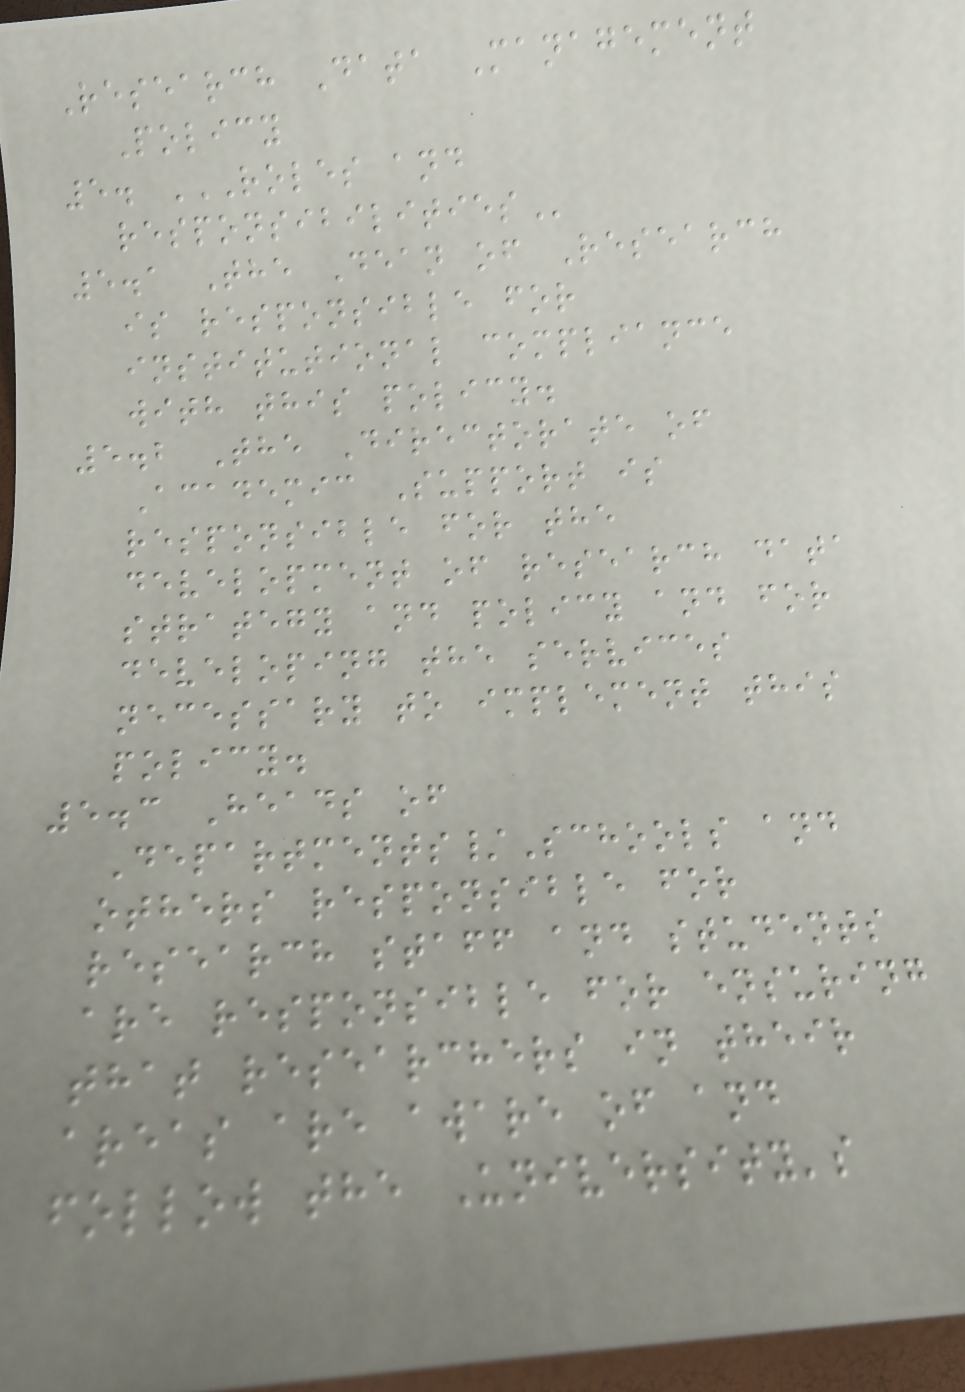Research Data Management
Policy
5. ROLES AND
RESPONSIBILITIES
5.1 The Dean of Research
is responsible for
institutional compliance
with this policy.
5.2 The Directorate of
Academic Support is
responsible for the
development of research data
strategy and policy and for
developing the services
necessary to implement this
policy.
5.3 Heads of
Departments/Schools and
others responsible for
research staff and students
are responsible for ensuring
that researchers in their
areas are aware of and
follow the University's
